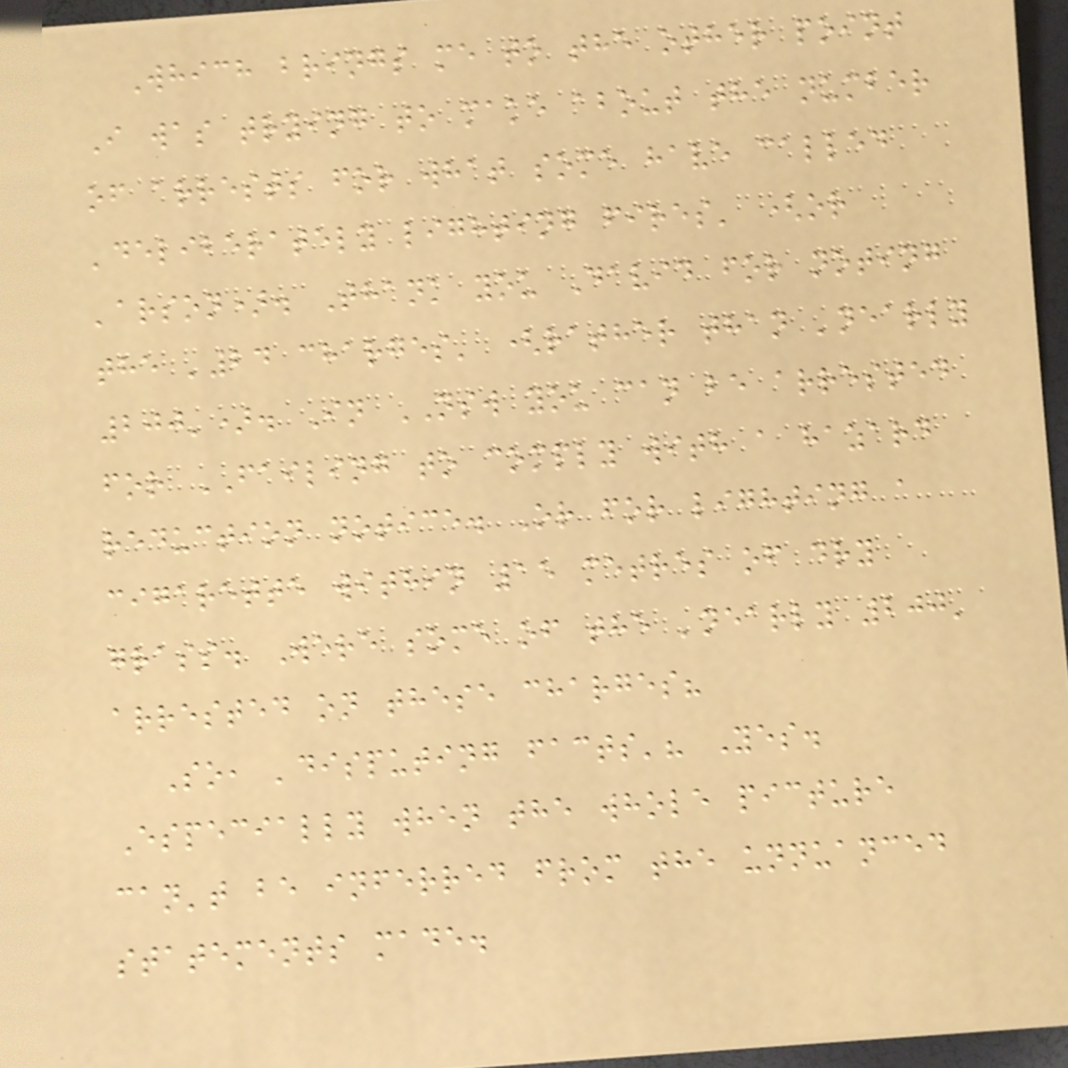Which brings me to the other point
I was trying to make about the number
of arrests for what some have called
'deliberately lighting fires' (or
'arson). Thank you David for noting
the '24 charges' (rather than 'nearly
200'). In NSW you can be arrested
for FAILING to comply with a hazard
reduction notice. Or for lighting a
cigarette within 15 metres of dry
grass. Were some of the 'nearly 200'
arrested on these charges?
So, 'disputing facts'? Yes.
Especially when the whole picture
can't be inferred from the unnuanced
statements made.
